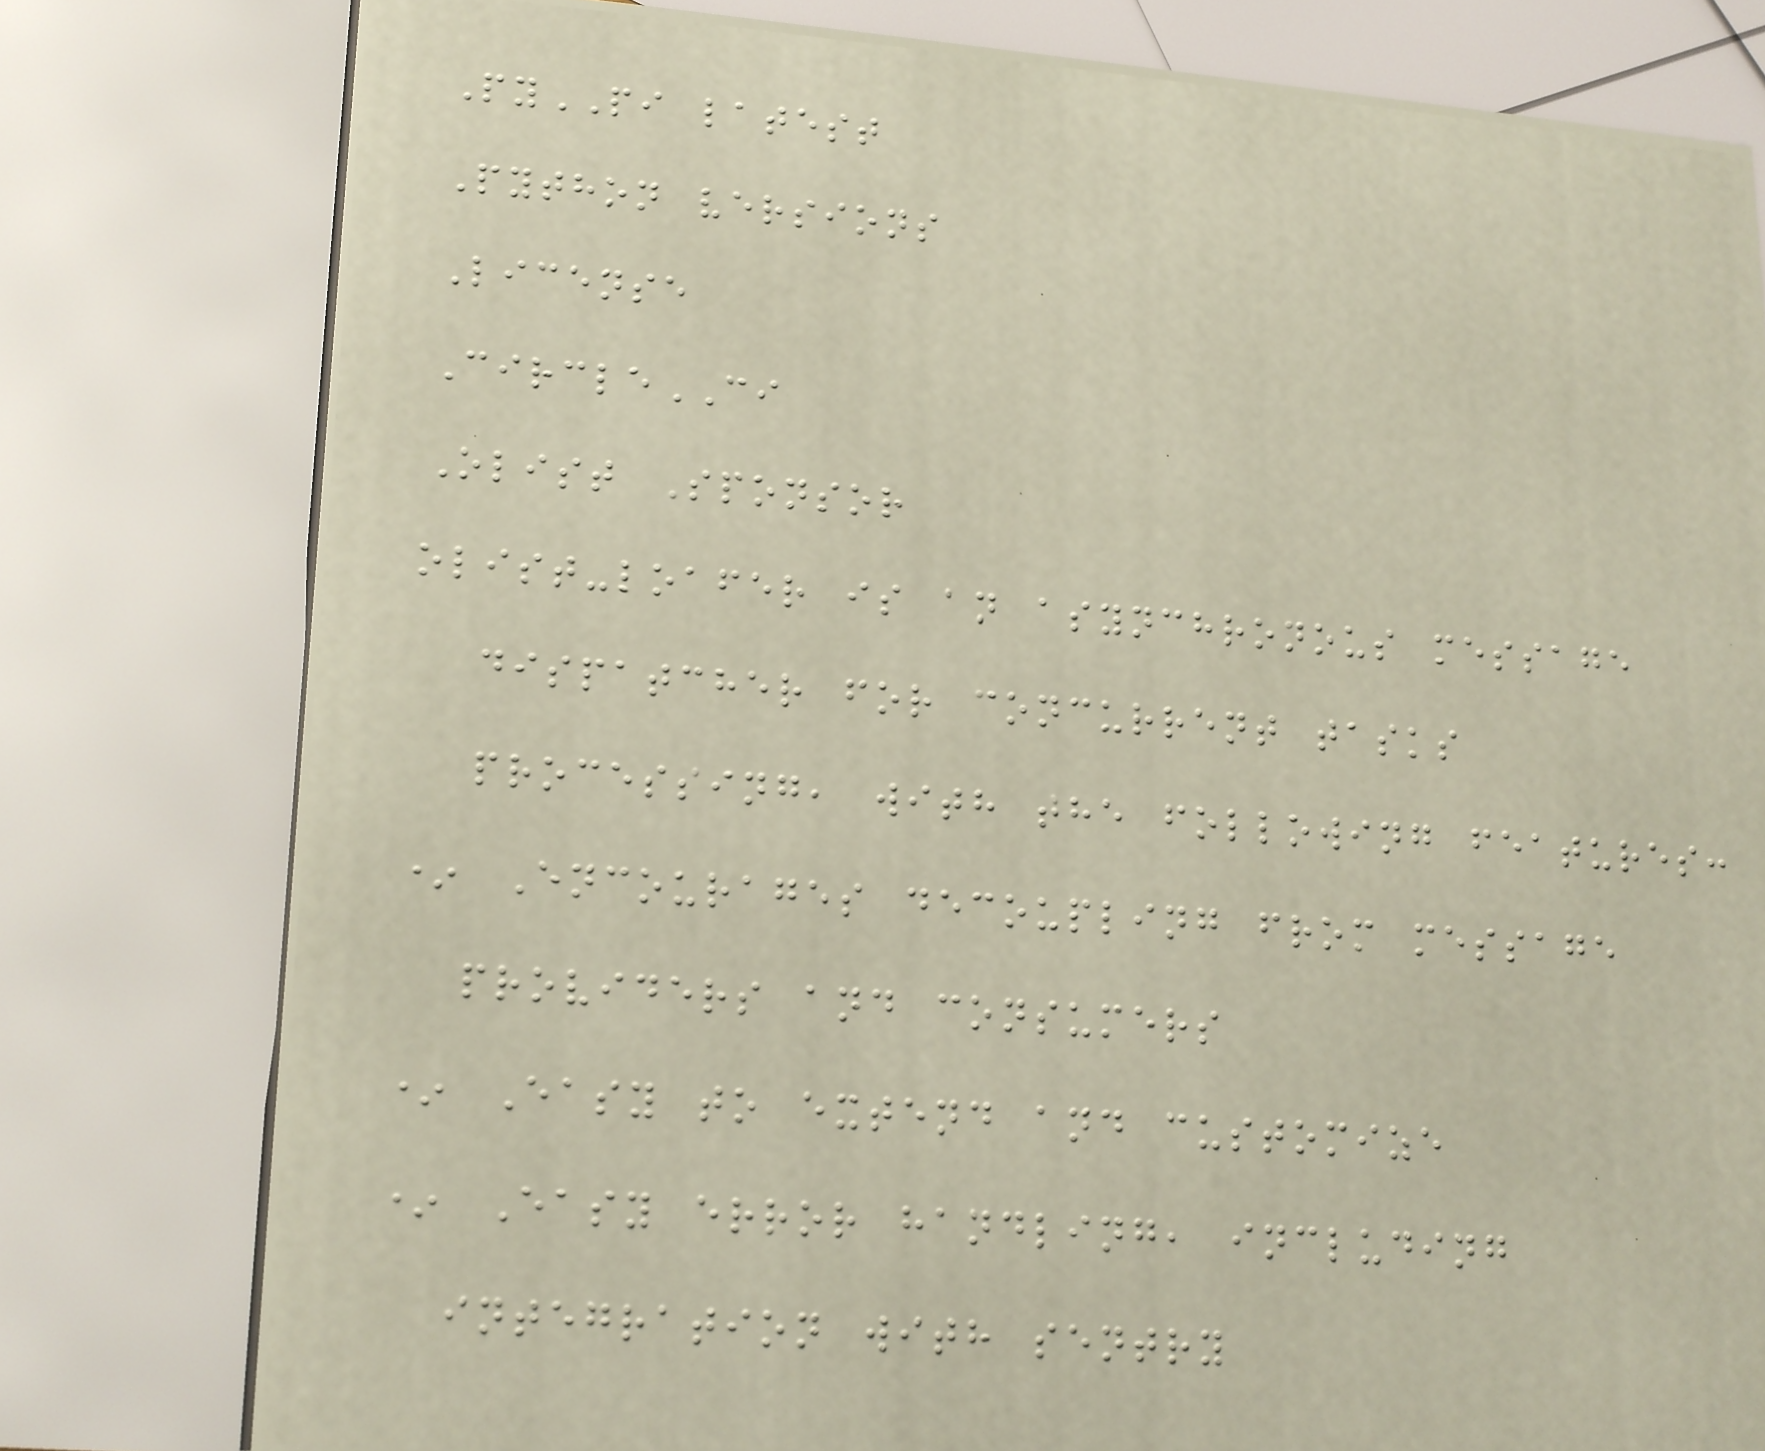PyPI latest
Python versions
License
CircleCI
Olist Sponsor
olist-loafer is an asynchronous message
dispatcher for concurrent tasks
processing, with the following features:
* Encourages decoupling from message
providers and consumers
* Easy to extend and customize
* Easy error handling, including
integration with sentry
